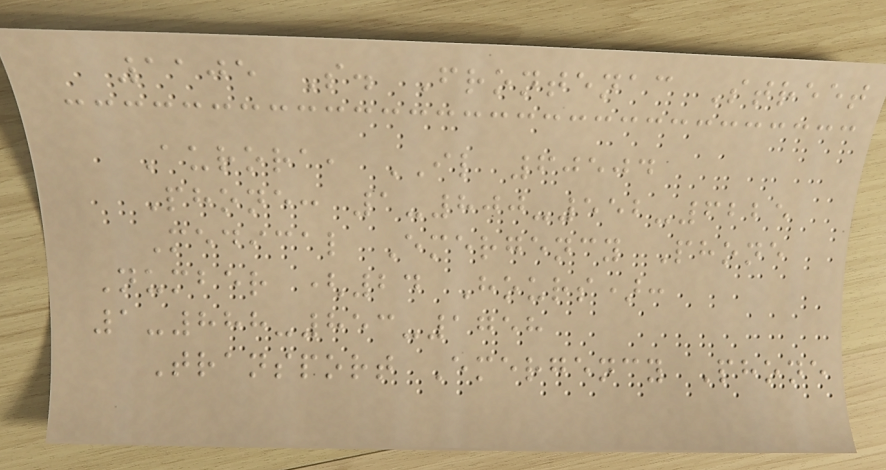1105 S. Frontenac Street
Aurora, IL 60504
Phone: 1-800-552-6225
Medical Emergency Phone
Number (24 Hours):
1-888-853-1758
Transport Emergency Phone
